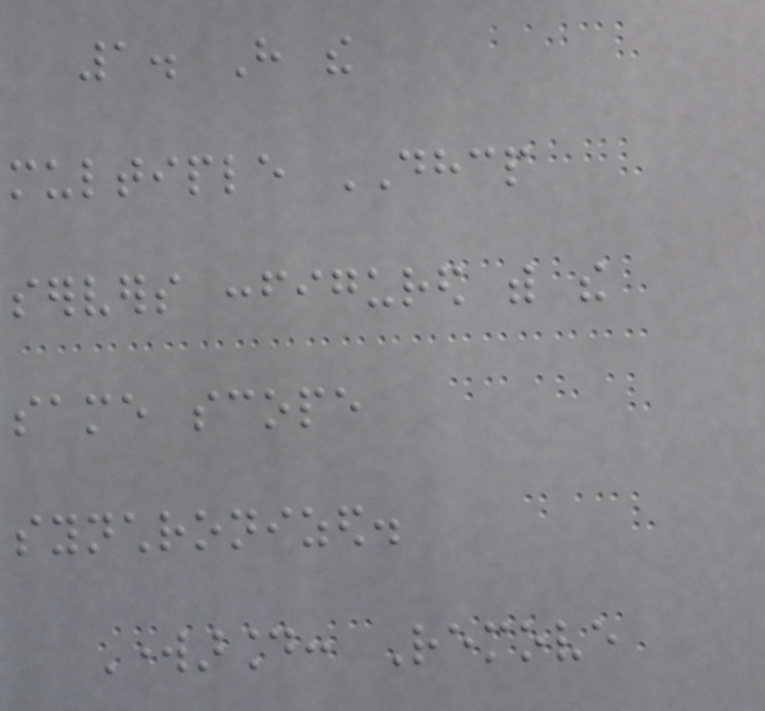1. Have the
multiple DHCP
servers configured with the
same scope
synchronized.
Workaround: Remove
